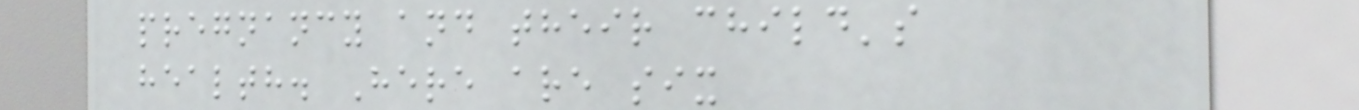pregnancy and their child's
health. Here are six
